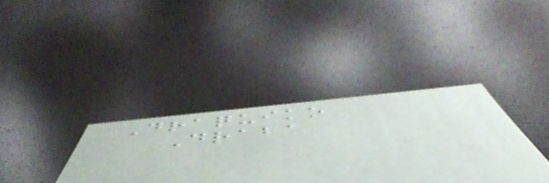Draquiko
Draba
